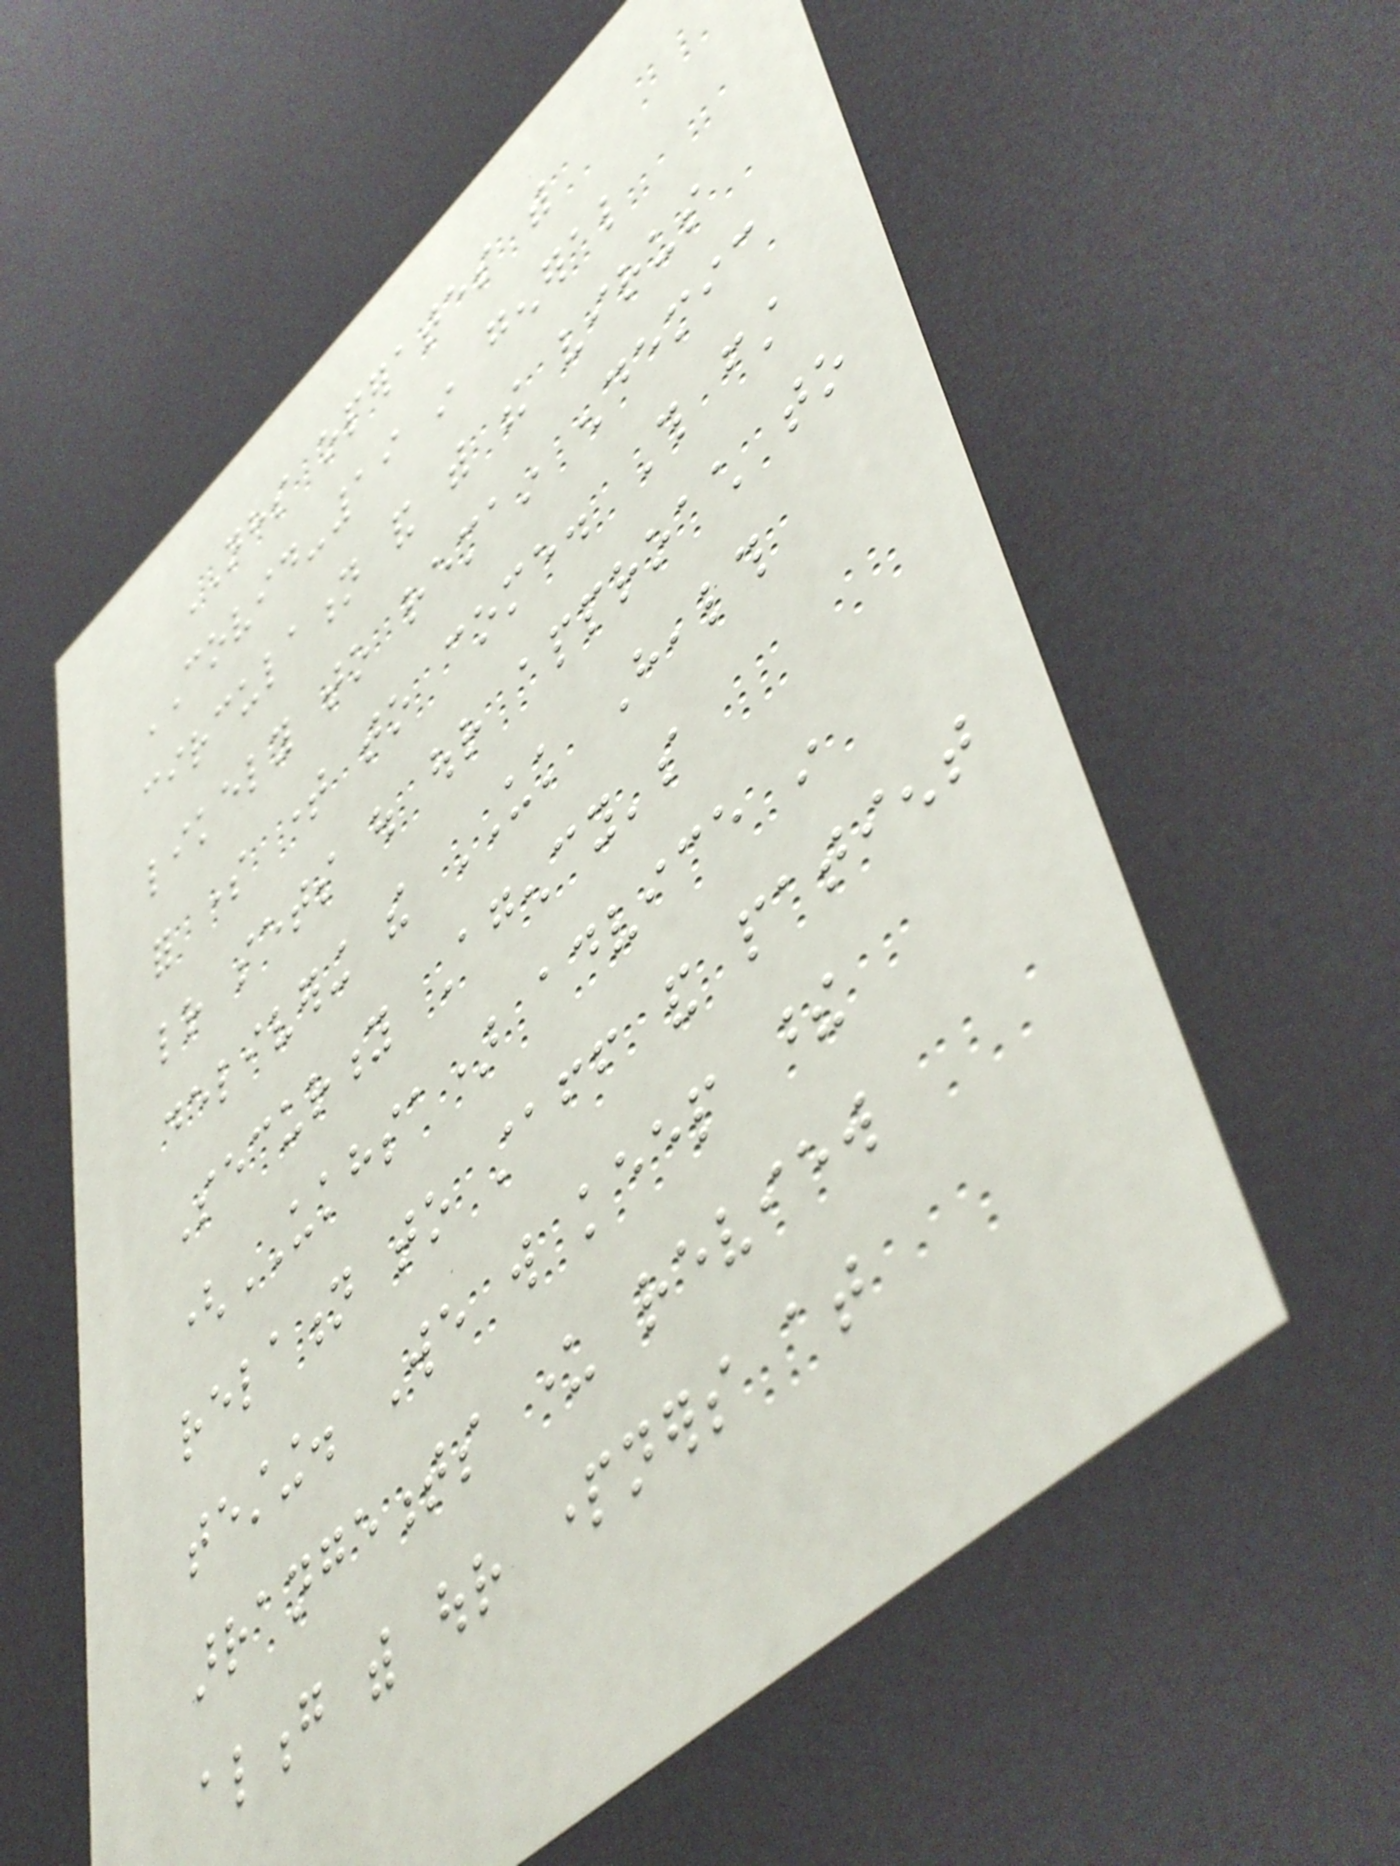NHS operates with
COVID-19 in general
circulation and with the virus
likely to remain endemic
for some time to come. This first
letter sets out our approach to
delivering the UK Health
Security Agency's
(UKHSA) advice in
relation to staff and patient
testing. We will keep these
arrangements under review
along with our partners at
